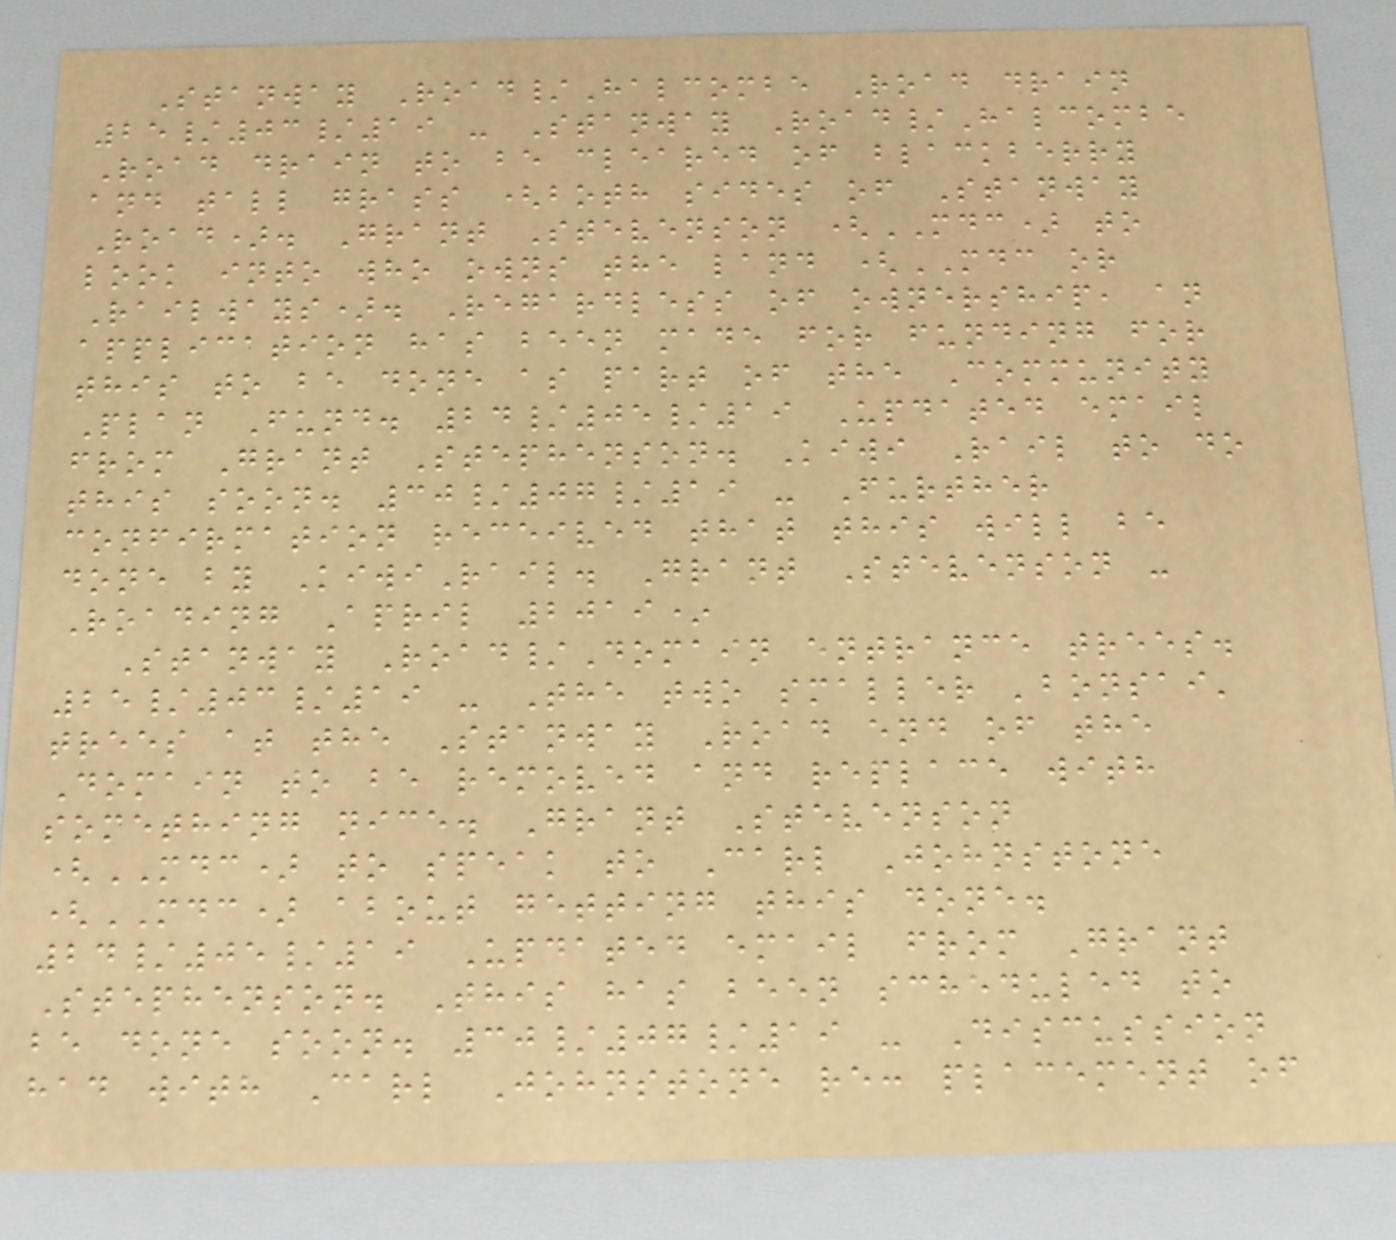Stanway Road/Halcombe Road drain
25/03/19 - Stanway Road/Halcombe
Road drain to be cleared of blackberry
and tall grass (both sides of Stanway
Road). Grant Stevenson (MDC) to
look into who owns the land (MDC or
Railways). Regardless of ownership, an
application has been made for funding for
this to be done as part of the Community
Plan Fund. 24/05/19 Updated email
from Grant Stephenson. Kiwi Rail to do
this soon. 30/07/19 - Further
confirmation received that this will be
done by KiwiRail. Grant Stevenson -
Roading April 2019*
Stanway Road/Domain entrance trees.
25/03/19 - The two smaller 'bonsai'
trees at the Stanway Road end of the
Domain to be removed and replace with
something nice. Grant Stevenson
(MDC) to speak to Carl Johnstone
(MDC) about getting this done.
24/05/19 Updated email from Grant
Stephenson. This has been scheduled to
be done soon. 30/07/19 - Discussion
had with Carl Johnstone re: placement of
